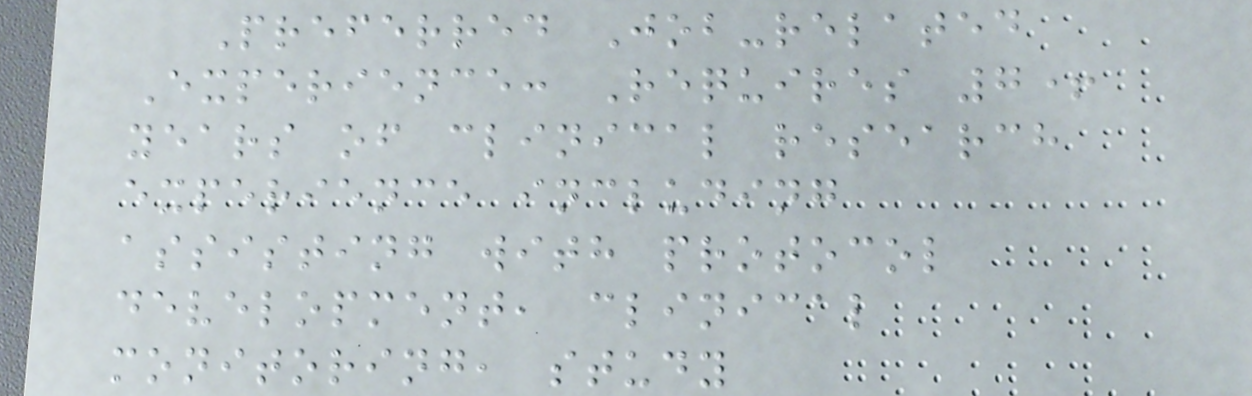Preferred Job-related
Experience: Requires 7+
years of clinical research
experience including
assisting with protocol
development, clinical
monitoring, study
